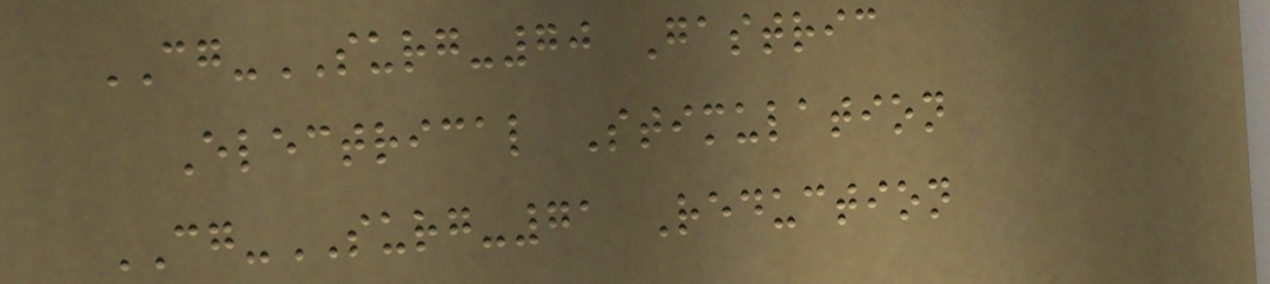CG-SURG-70 Gastric
Electrical Stimulation
CG-SURG-71 Reduction
